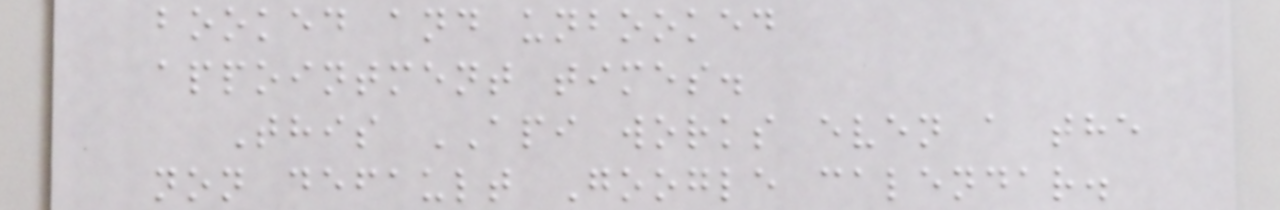booked and unbooked
appointment times.
This API works even a the
non default Google calendar.
